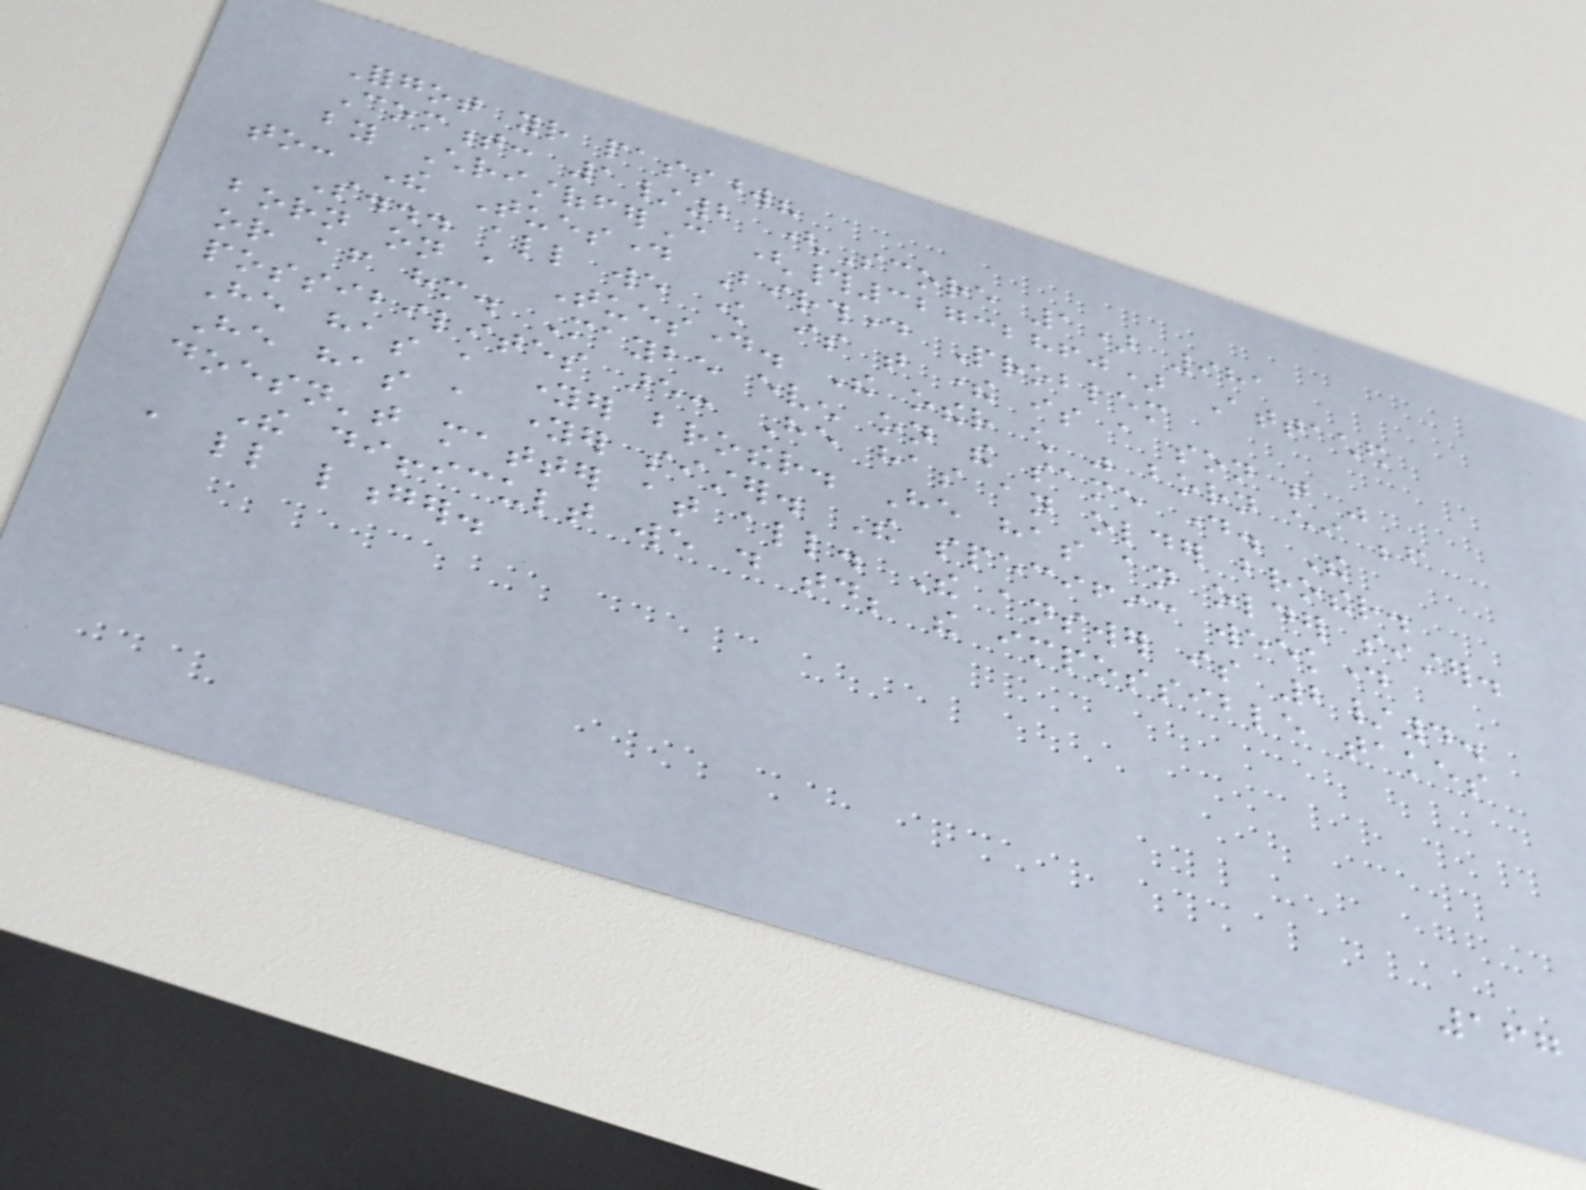Forgot your password?
Comment: 1/2 (Score 1) 981
by ChristofferC (#32732860) Attached
to: The Tuesday Birthday Problem
So... all we know is that there is a son that was
born on a Tuesday. The other child was born either before
or after him. Maybe even on the same day. The
possibilites are: He has an older brother.
He has a younger brother. He has an older sister.
He has a younger sister. The specific weekday
doesn't matter at all. The answer is 2/4.
The difficult we do today; the impossible takes
a little longer.
167
